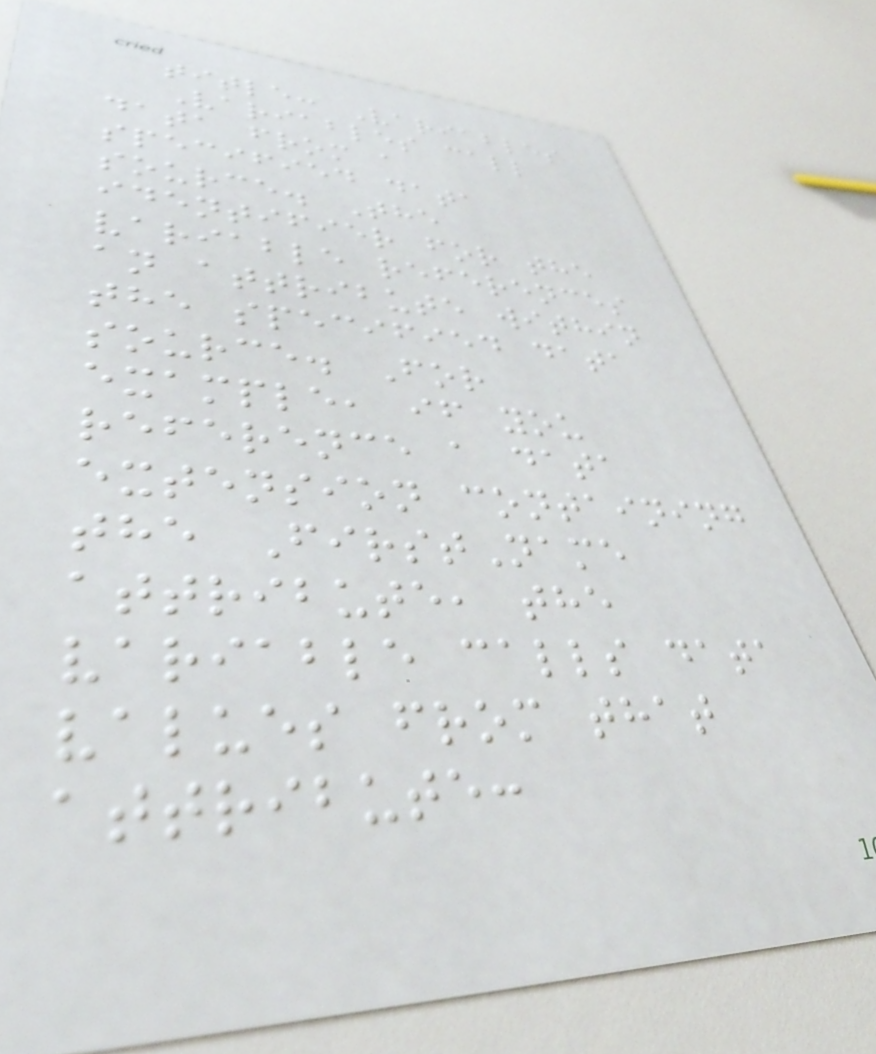title: Variables
Variables call
data from a
specified data
source. The
identifier for the
variable references
an attribute within
the specified data
source. For
example, if you
reference a data
extension containing
the FirstName
attribute, the
variable calls data
values from that
attribute:
